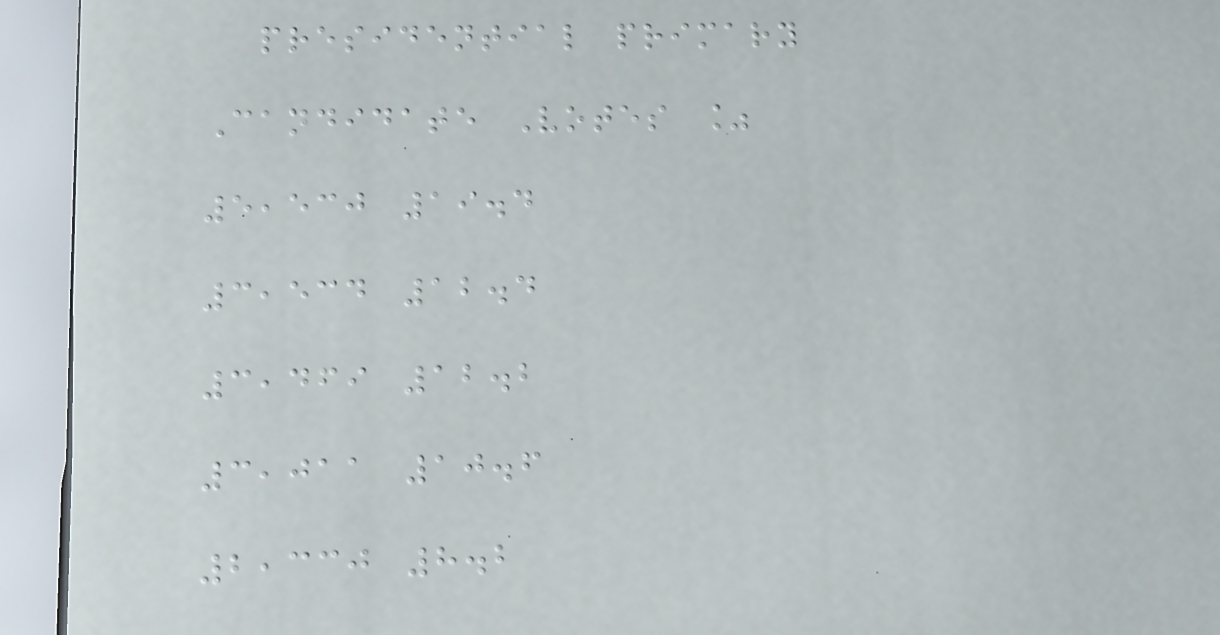presidential primary
Candidate Votes %
5,530 19.4
3,534 12.4
3,469 12.2
3,011 10.6
2,330 8.2
